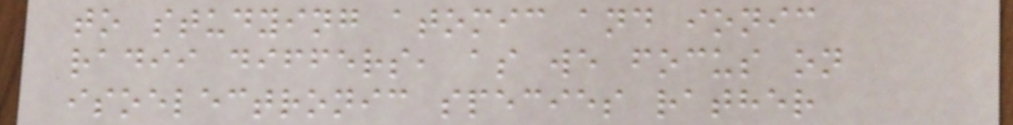to studying atomic and ionic
radii differs, as we focus on
isoelectronic species rather
